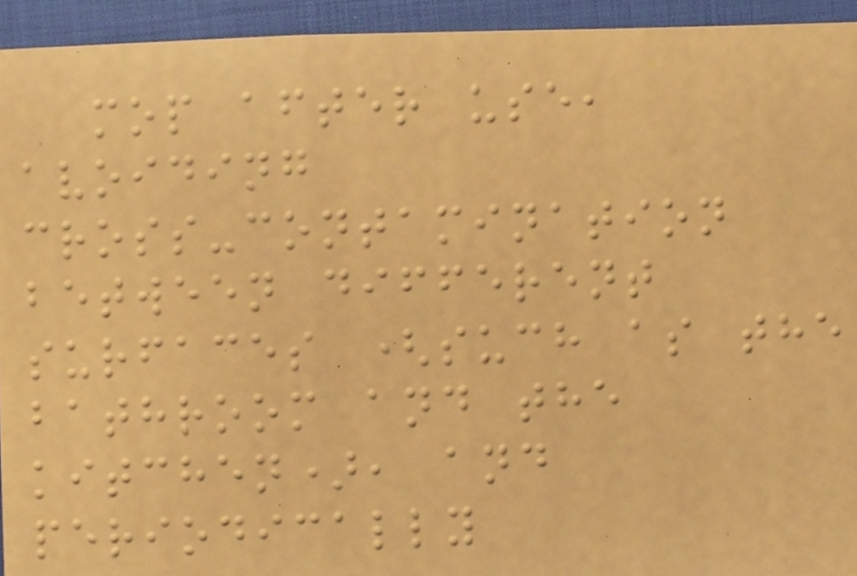mop after use,
avoiding
cross-contamination
between different
surfaces (such as the
bathroom and the
kitchen), and
periodically
